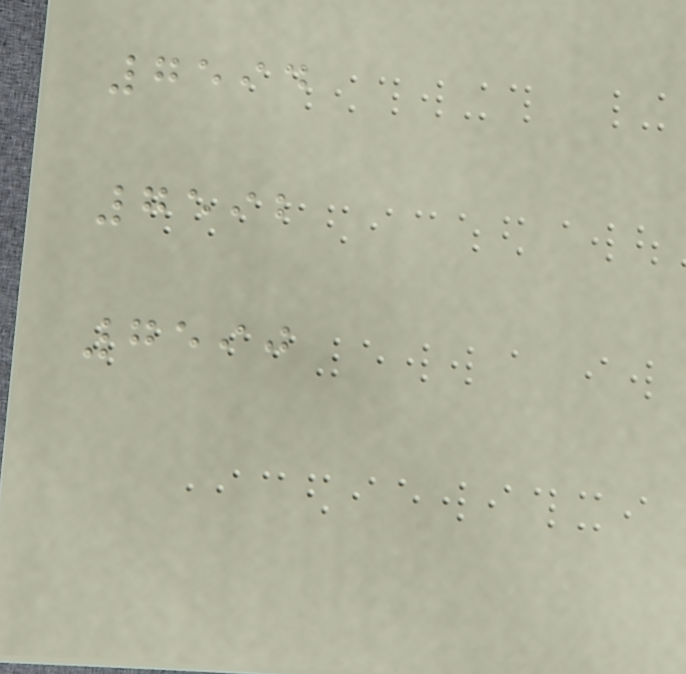7594
7592
7590
